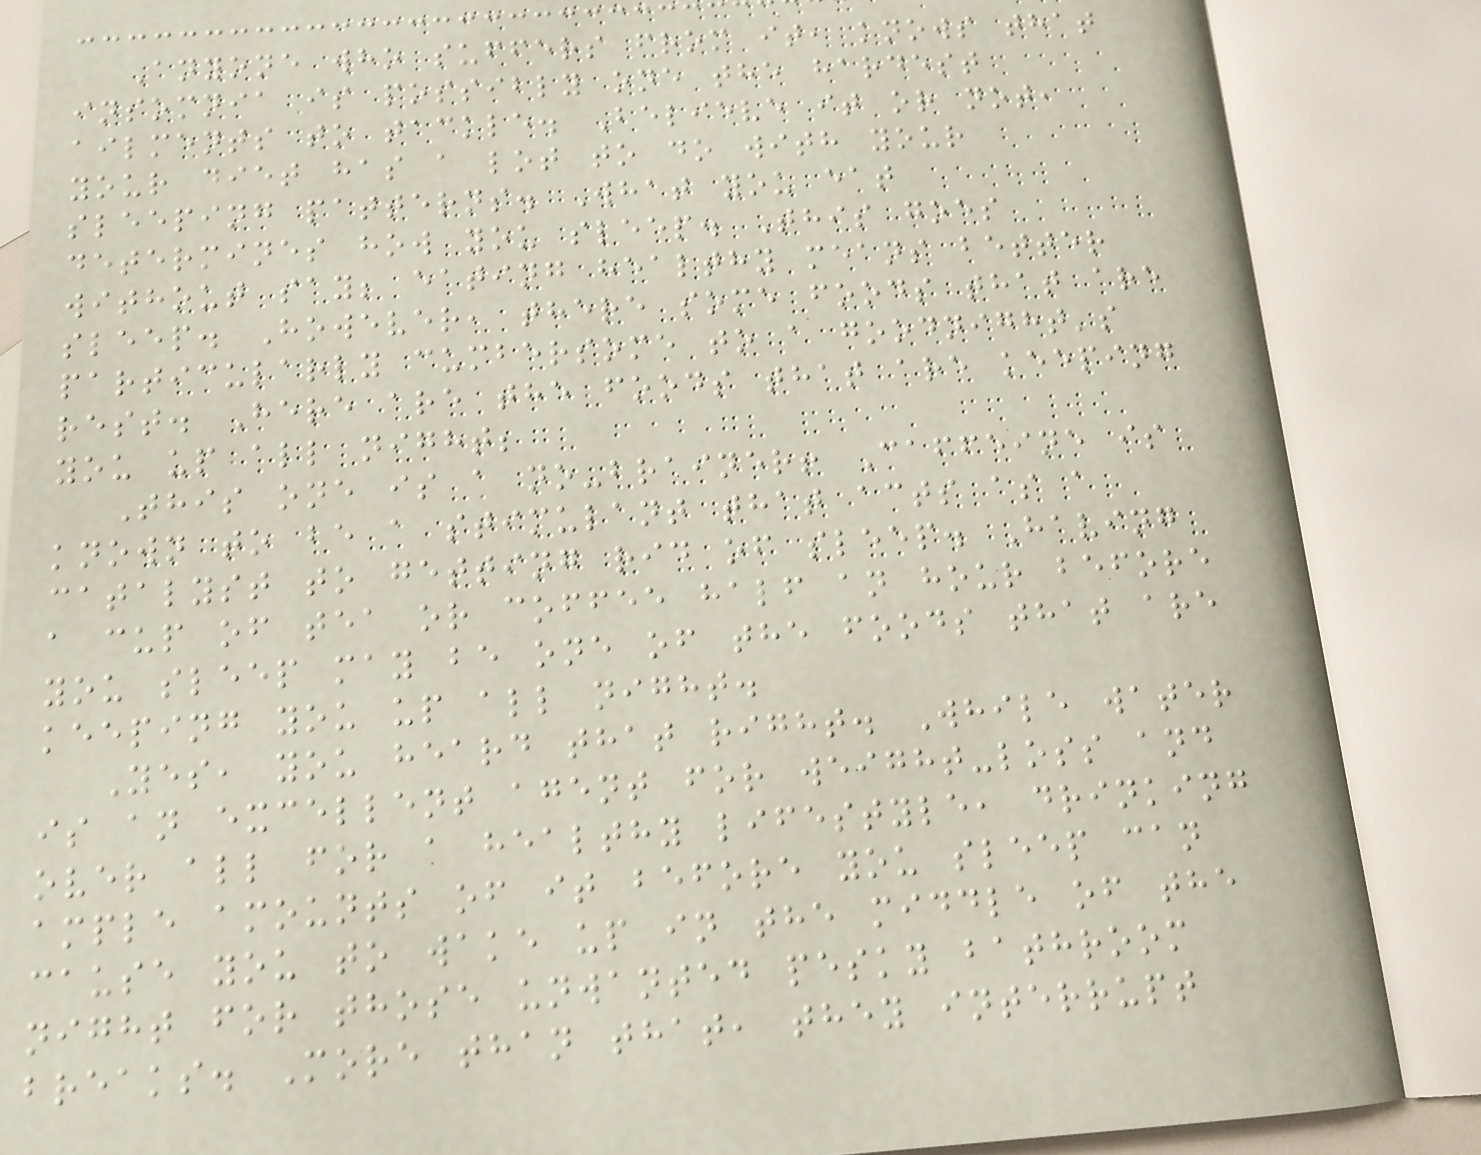Anyone who suffers from it, knows that
insomnia is possibly one the hardest
ailments to tackle. Believe it or not,
your diet has a lot to do with your
sleeping patterns. What you eat
determines how you sleep. This goes
without say; eating healthy means better
sleep. However, there some foods that are
particularly cumbersome to a goodnight's
rest. Here are the foods that are keeping
you up all night;
This one is a no-brainer! Caffeine is
known to be a stimulant that acts as a
catalyst to getting rid of sleep. Having
a cup of tea or coffee half an hour before
you sleep may be one of the foods that are
keeping you up all night.
Yes, you heard that right. While water
is an excellent agent for weight-loss and
over all for a healthy lifestyle, drinking
ample amounts of it before you sleep can
cause you to wake up in the middle of the
night for those unwanted pesky bathroom
breaks. More than that, they interrupt
